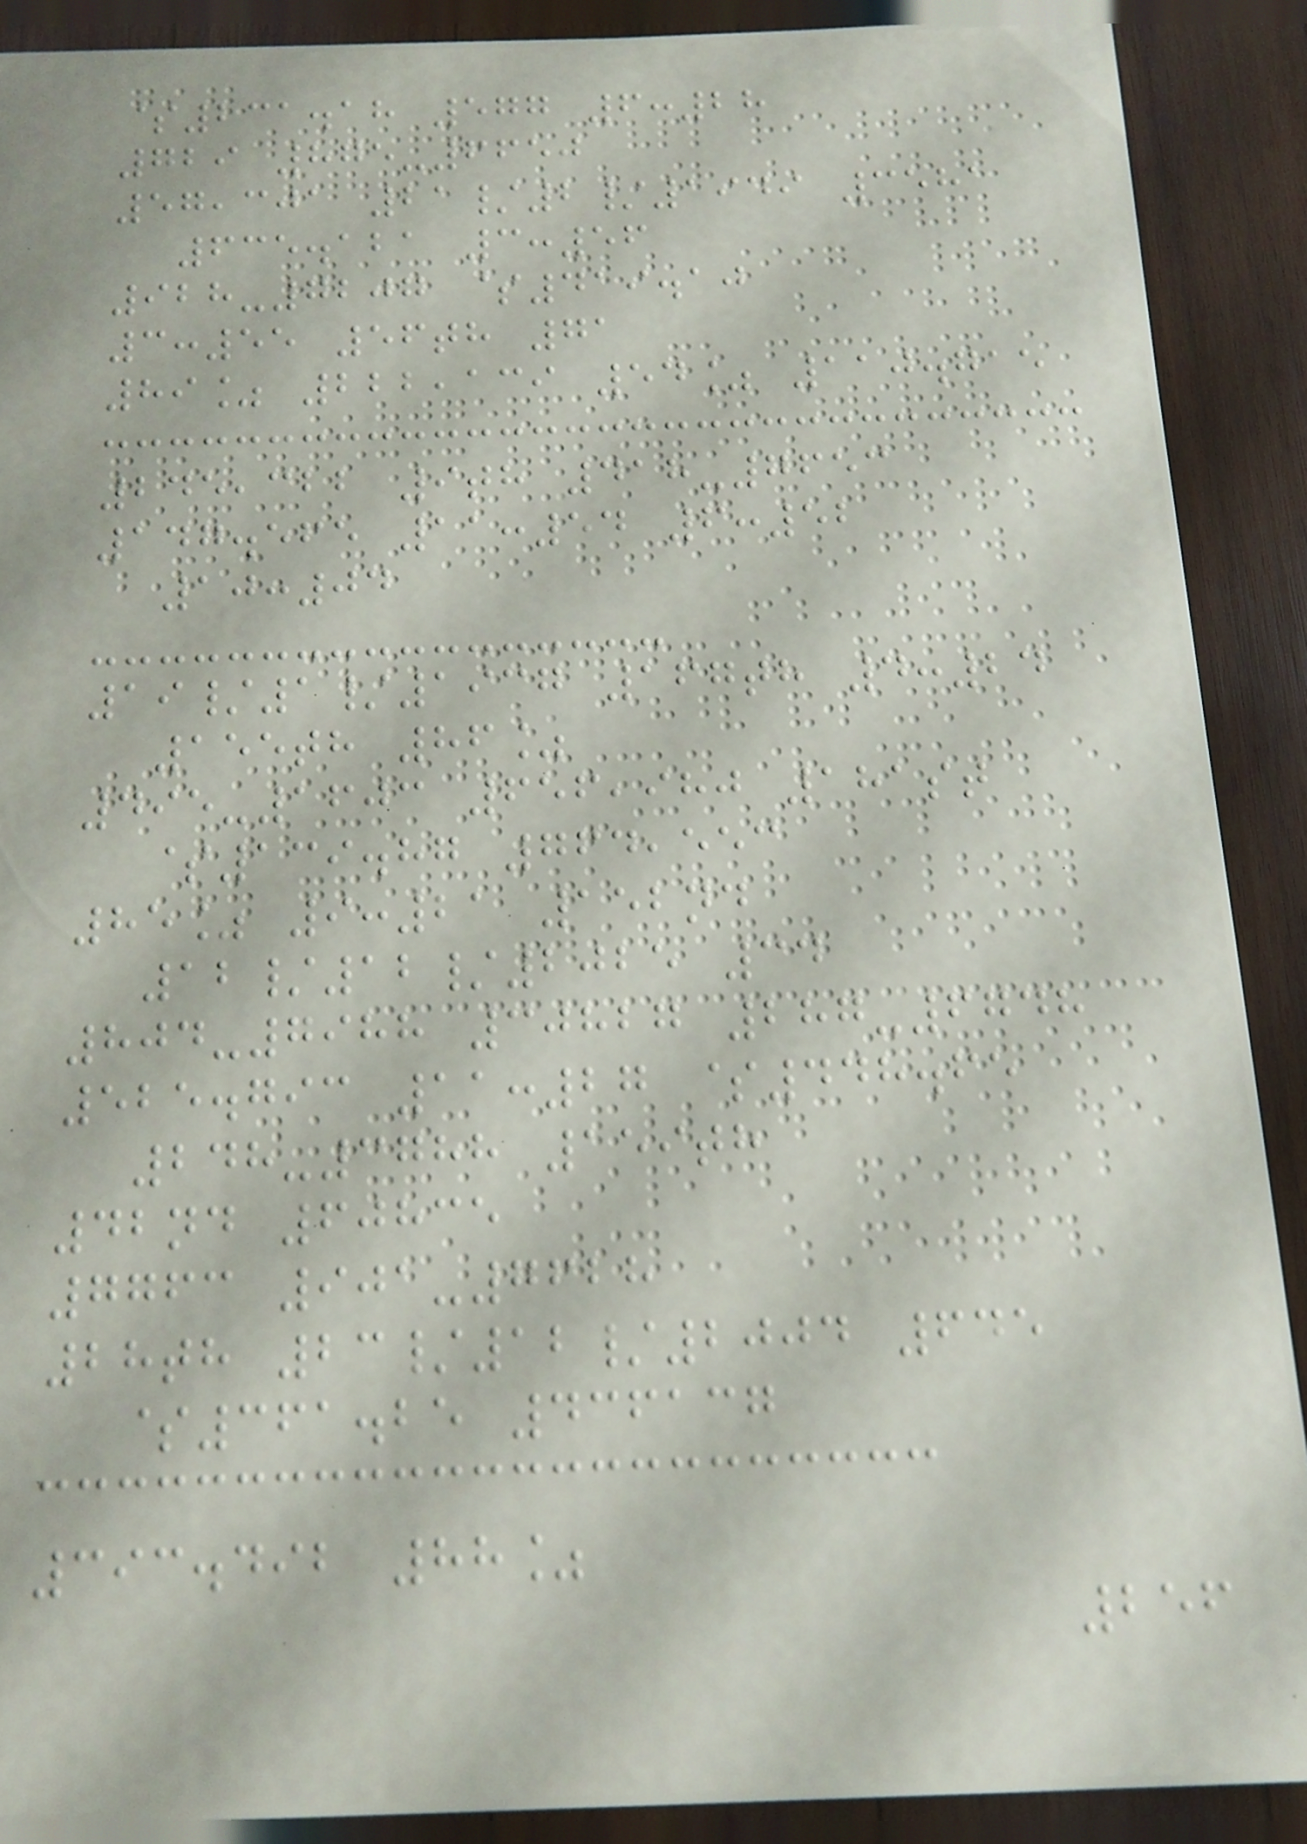$231.18 577 6:28
729 875-6650
57,301 21/2/1949 3581
635.121 3:56
928-7207 $419.10
3:55 56th 71
89% 222,139 54% 110.715
245,322 9th 418-7653
147.565 11:54 6:52
10:04
19/1/1937 167th 4:24
155th 86%
495-1603 656,980 181st
$139.87 764,553
85% 9:21 152nd
12/12/2025 34
804-7988 30827 287-6748
525.793 11:27 $448.65
248-3788 159th
42nd 60835
7763 901-7628
28th 23/12/2004 645
$361.25 436137
393.492 88%
256
